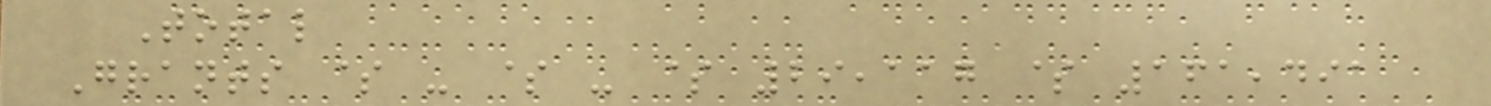Total
Grants $ - $ - $ 29,117 $ 161,491
